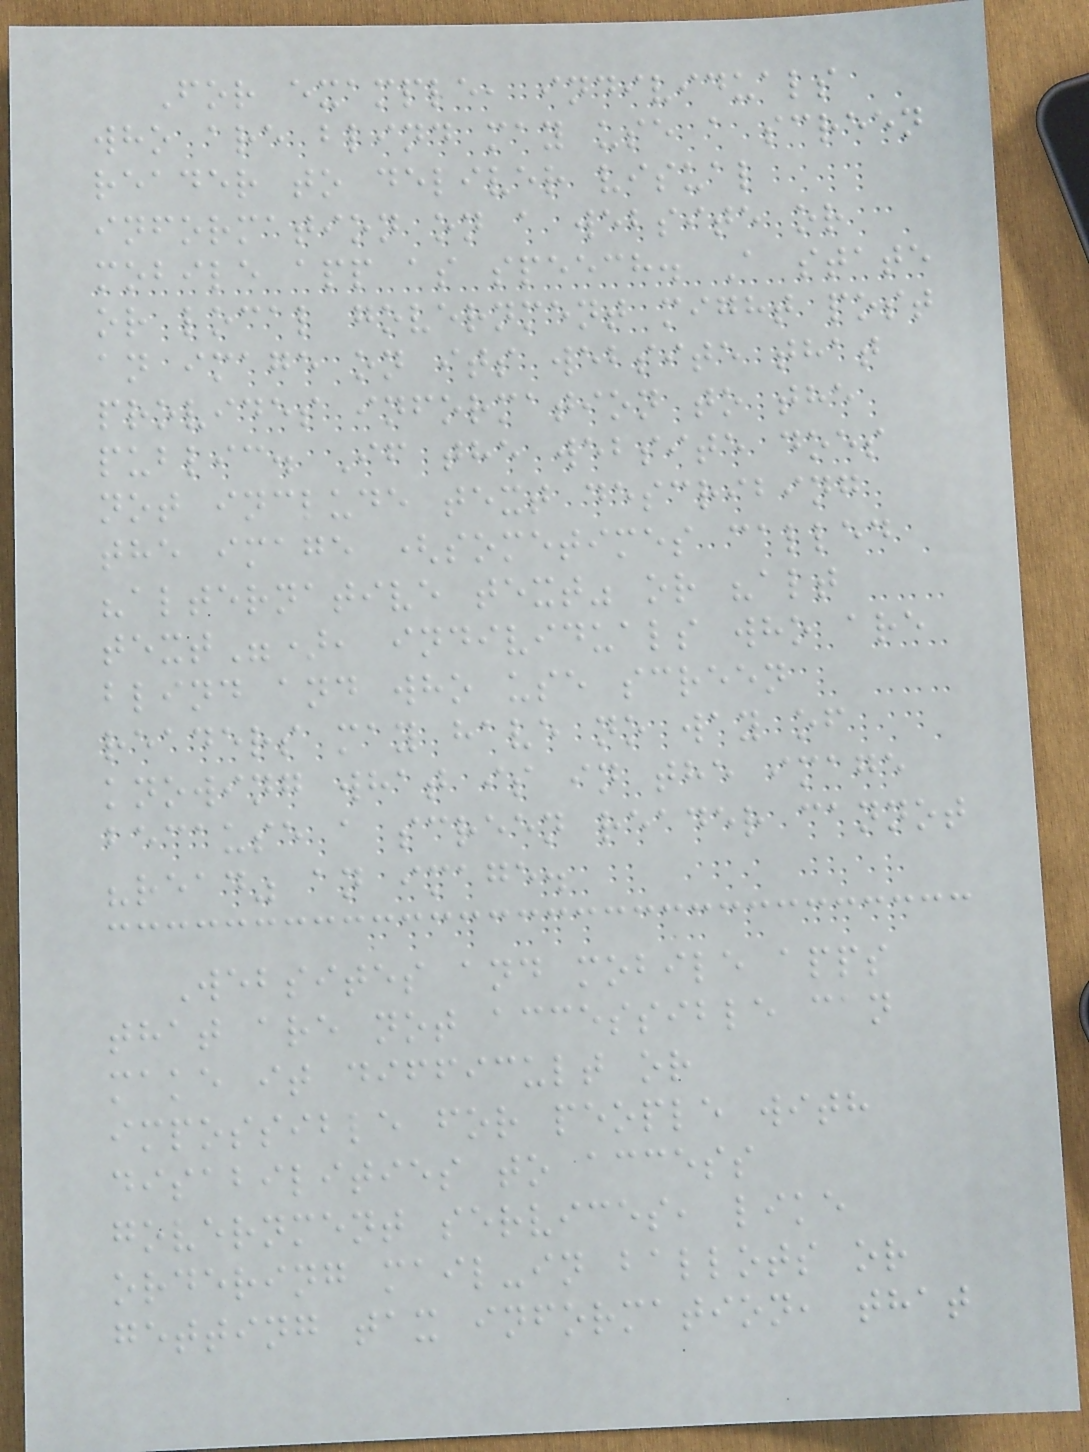For example, individuals
who are blind may use a screen
reader to deliver visual
information on a website or
mobile app as speech. A state
or local government might post
an image on its website that
provides information to the
public. If the website does
not include text describing
the image (sometimes called
"alternative text" or "alt
text"), individuals who are
blind and who use screen
readers may have no way of
knowing what is in the image
because a screen reader cannot
"read" an image.
Websites and mobile apps
that are not accessible can
make it difficult or
impossible for people with
disabilities to access
government services, like
ordering mail-in ballots or
getting tax information, that
